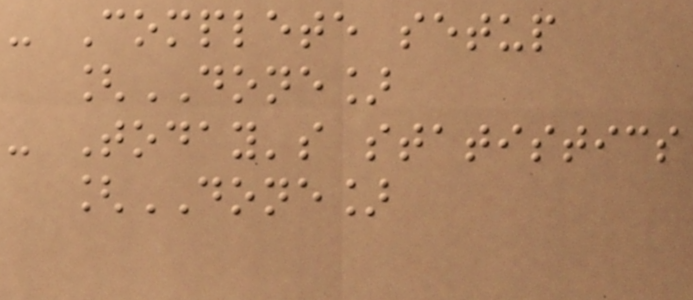- Complete setup
[DONE]
- Today's statistics
[DONE]
